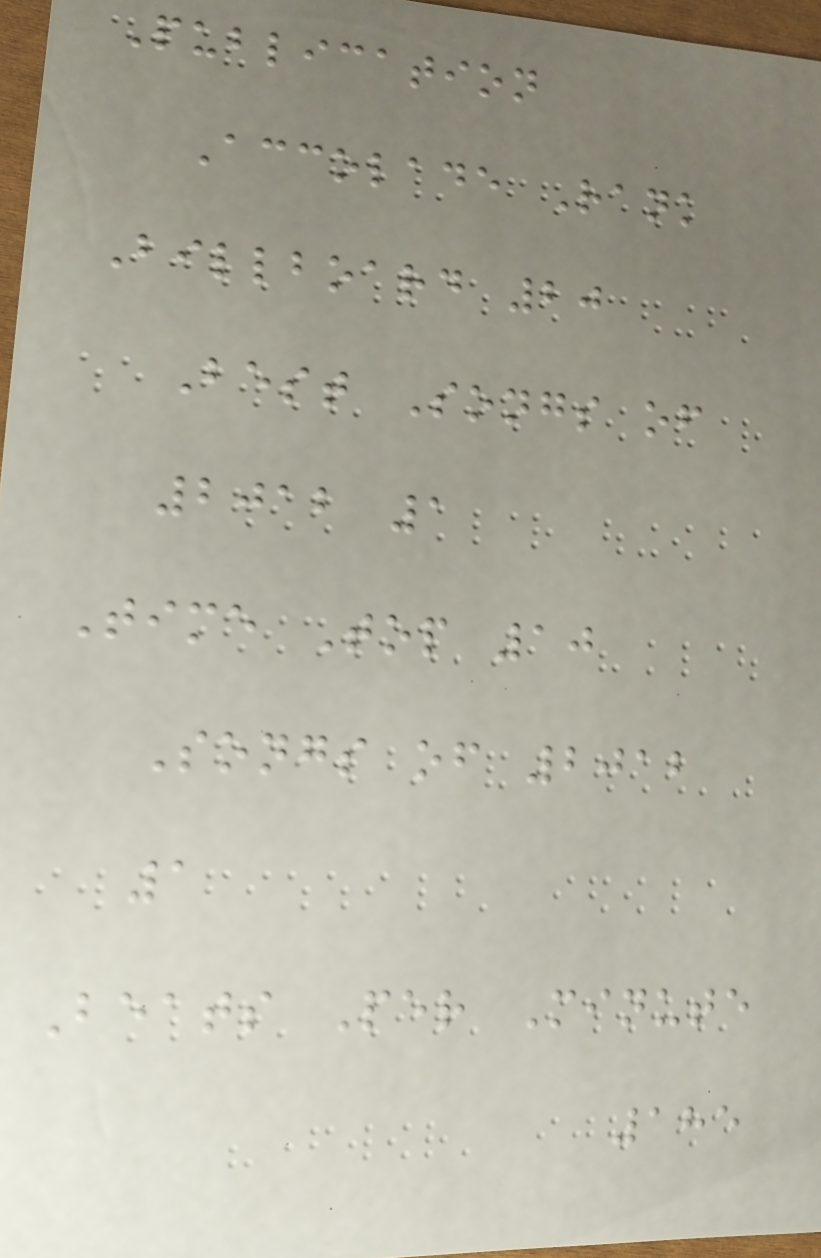Publication
Accolade Rank
Billboard 20
Best Songs of
2012 1
Time Top 10
Songs of 2012
1
Beats Per Minute
185
